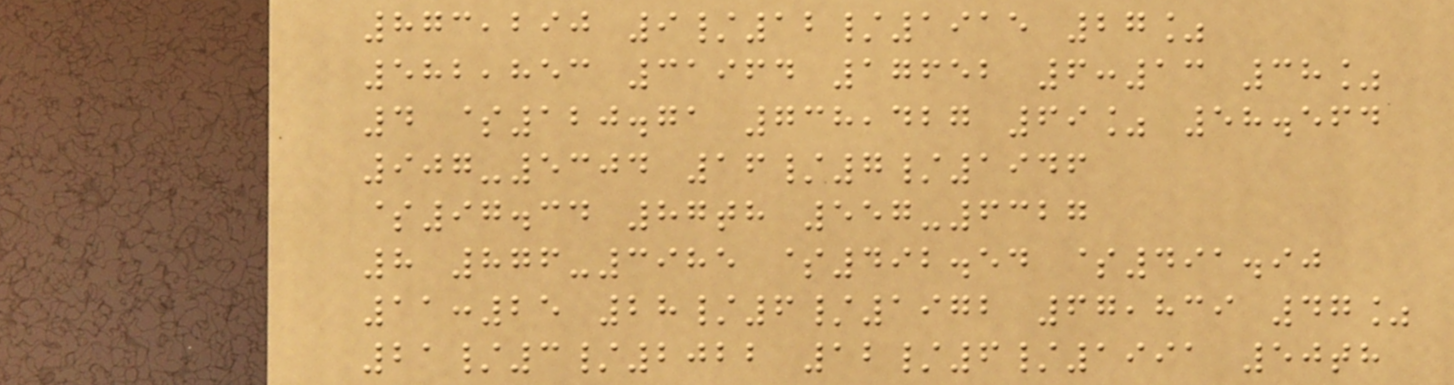873,290 9/12/1915 27%
582,853 31964 17652 6:13 38%
4 $120.71 738,427 69% 58.564
907-5304 16/7/1946
$97.34 87th 557-6327
8 876-3985 $492.54 $491.90
11:25 28/6/1972 67,839 47%
21/3/2022 12/6/1991 50th
